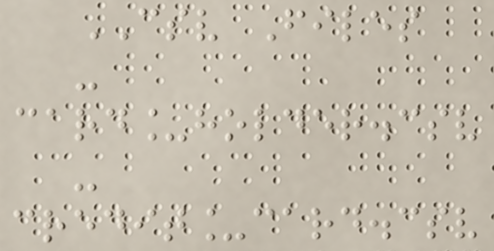CSV Files
-
card_holder.csv
-
credit_card.csv
